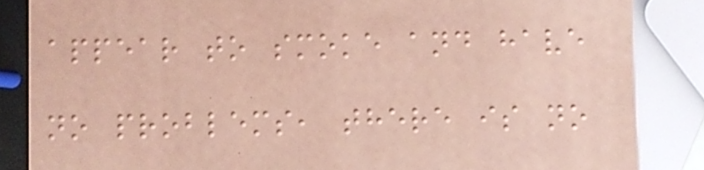appear to smoke and have
no problems, there is no
